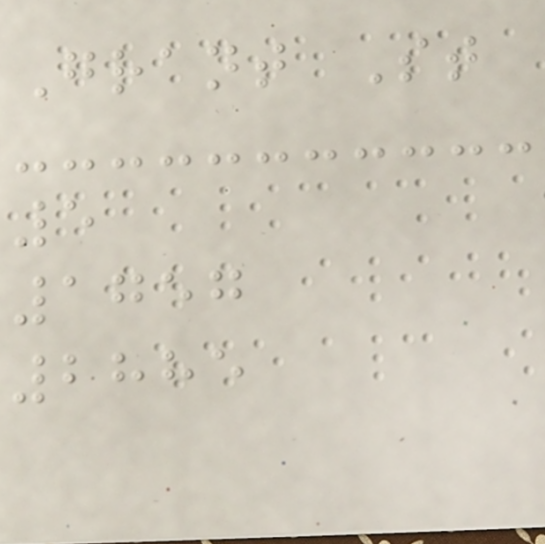Grant St
5
1757
2885
